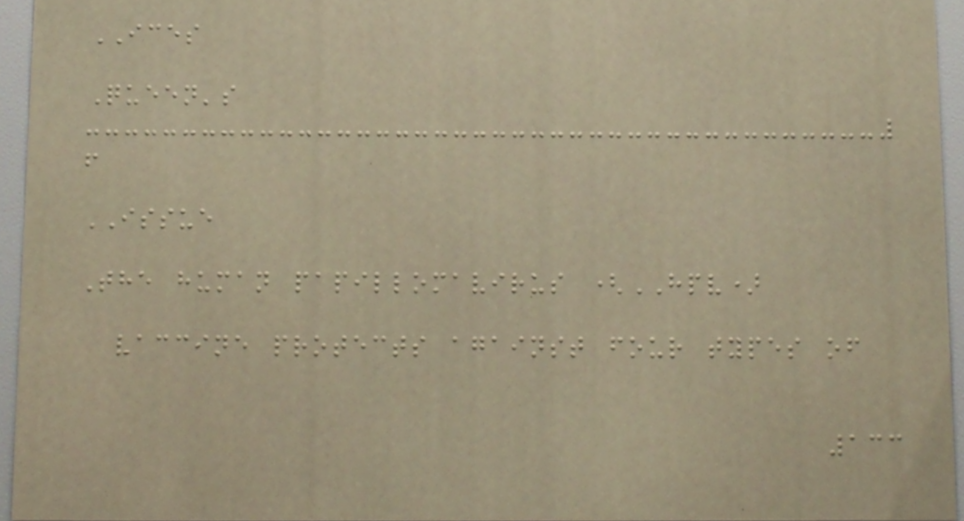ICES
Queen's
!
ISSUE
The human papillomavirus (HPV)
vaccine protects against four types of
133
